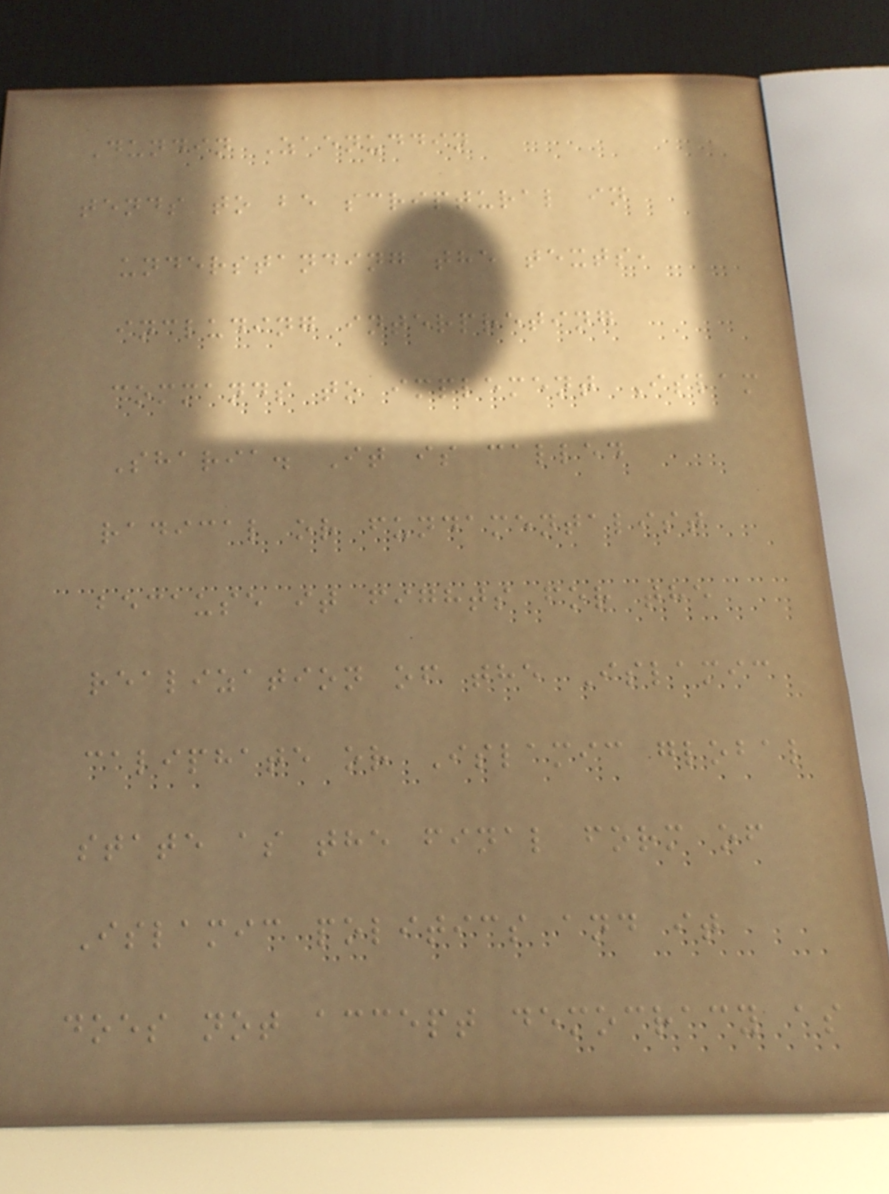Dundin Zaenuddin
tends to be scriptural in
understanding the texts,
including interpreting
commands to implement Islam
Sharia. It is called
radical or fundamentalist
because it fights for the
realization of the Islamic
caliphate or Islamic global
state as the final form of
Islamic politics and it
does not accept democracy as
